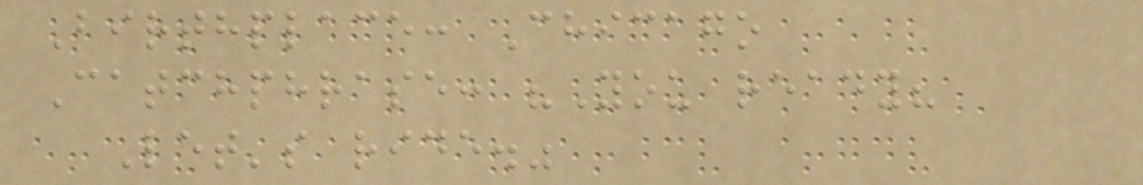Birthplace: Chicago
Catchphrase: "You ready?
Let's ride."
